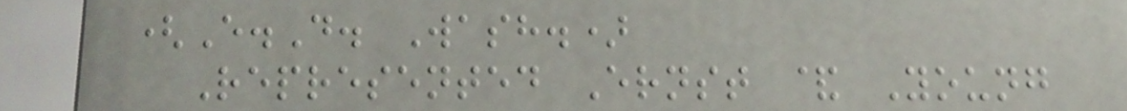(E.D. Wash.)
Represented Ernst & Young
